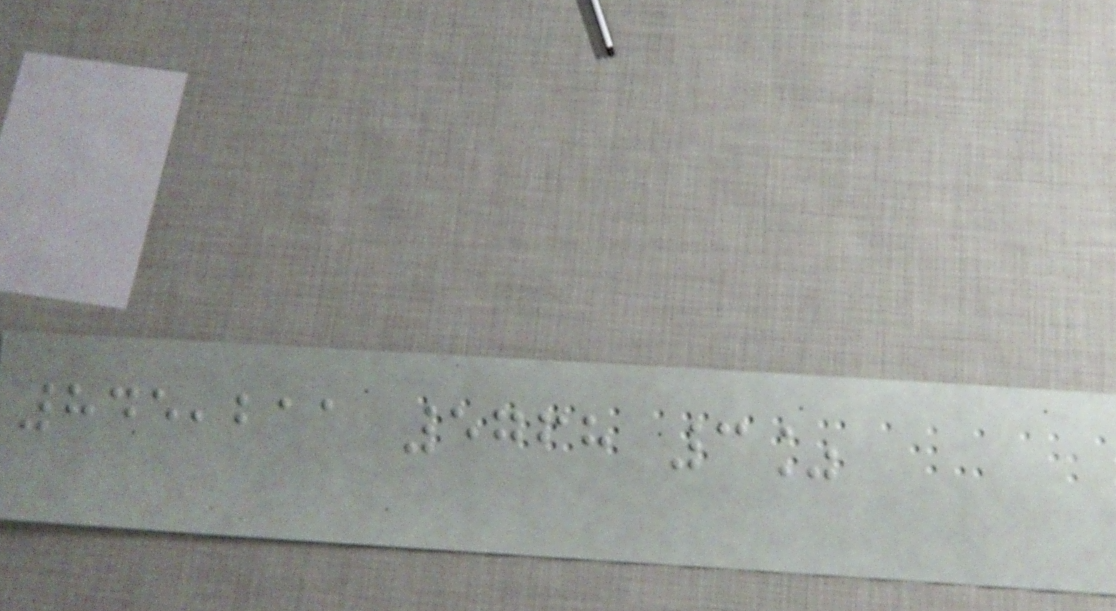845,211 5768 3%
